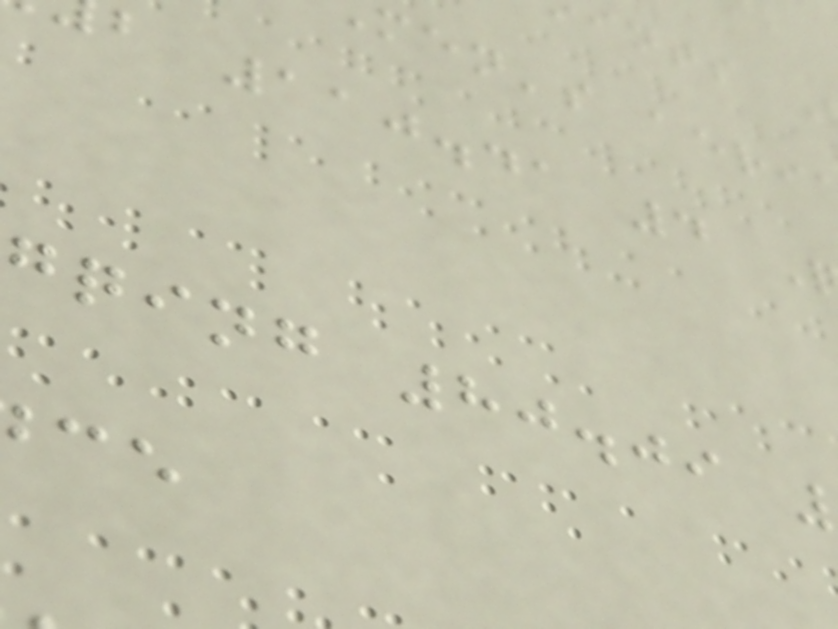men's aeri
b 110.41 4
gqing 80.09
